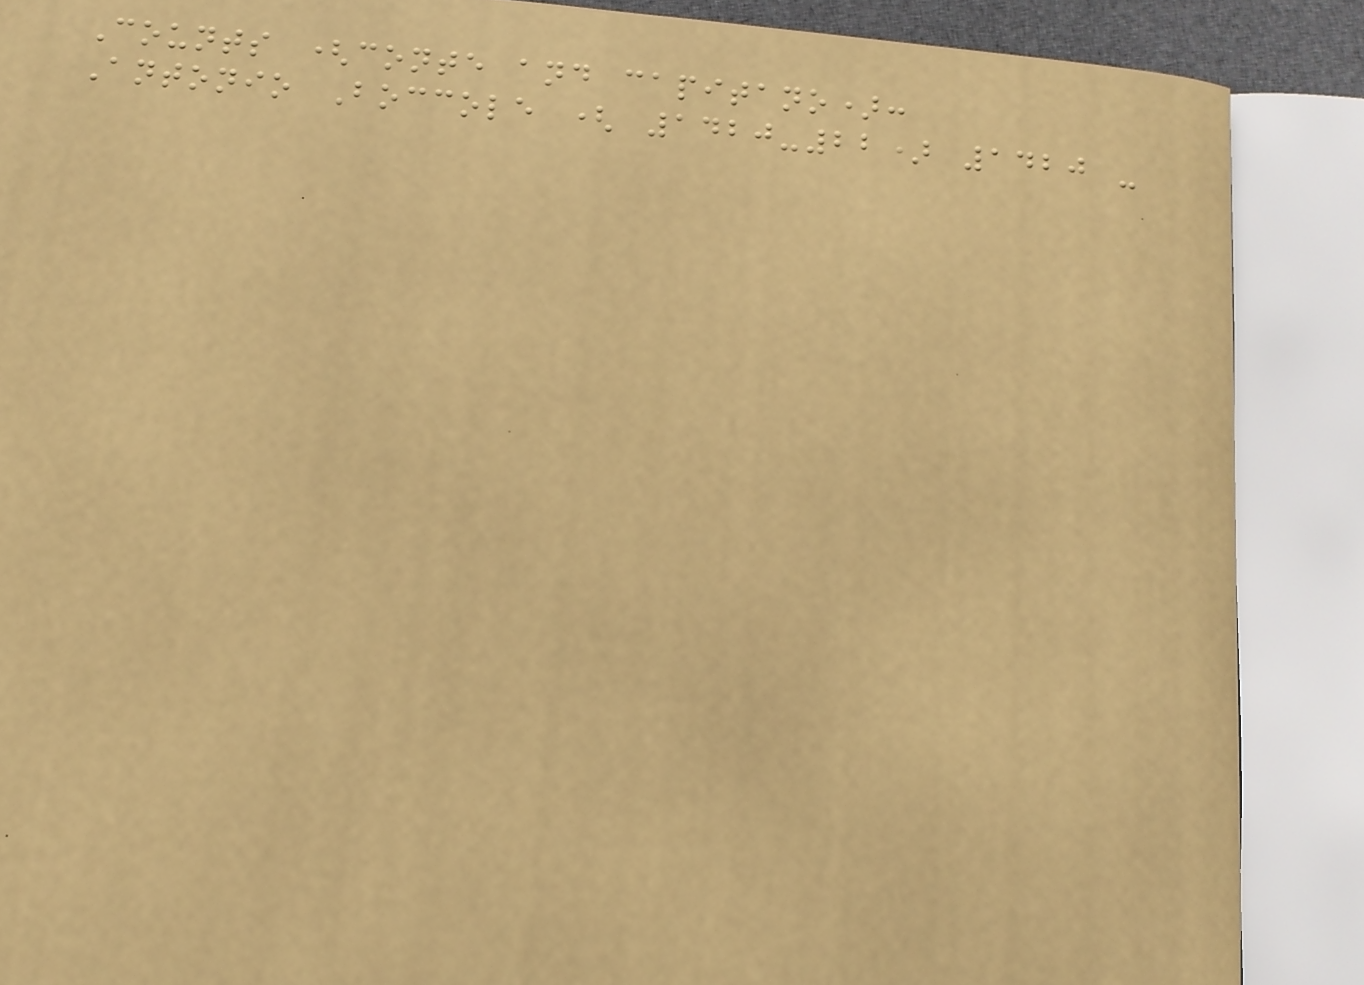Counts (conte and capitano):
Antonio Boccole ( 1420-22) 1420 -
